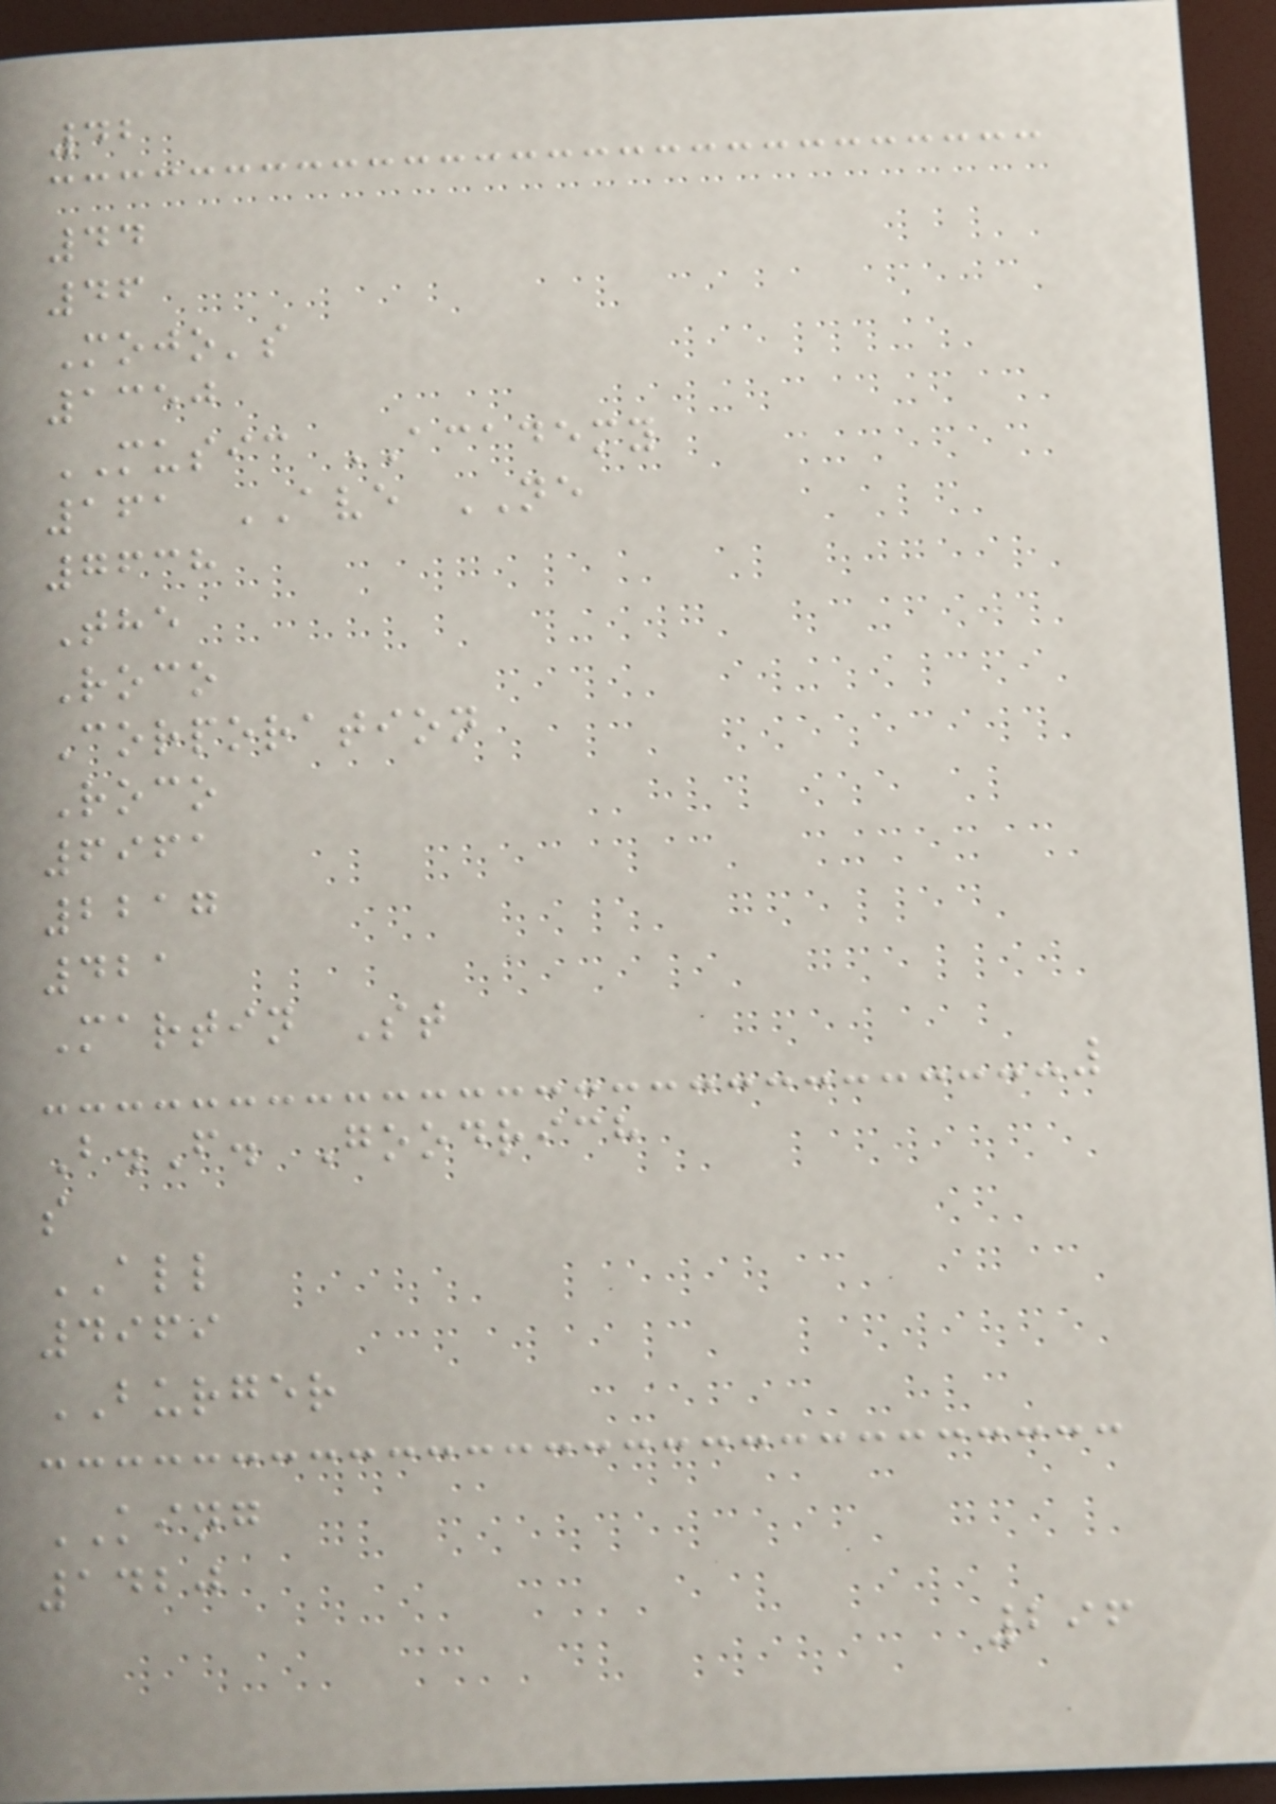42
44
46
Mojo's
1350
MUSIC ACADEMY
161 AVE NE
7638
The
Roco
Corporation
Roco
6961
2217
421
Martin St
B.F. Goodrich
s
ALL
4969
BURGER
KING
1420
296
